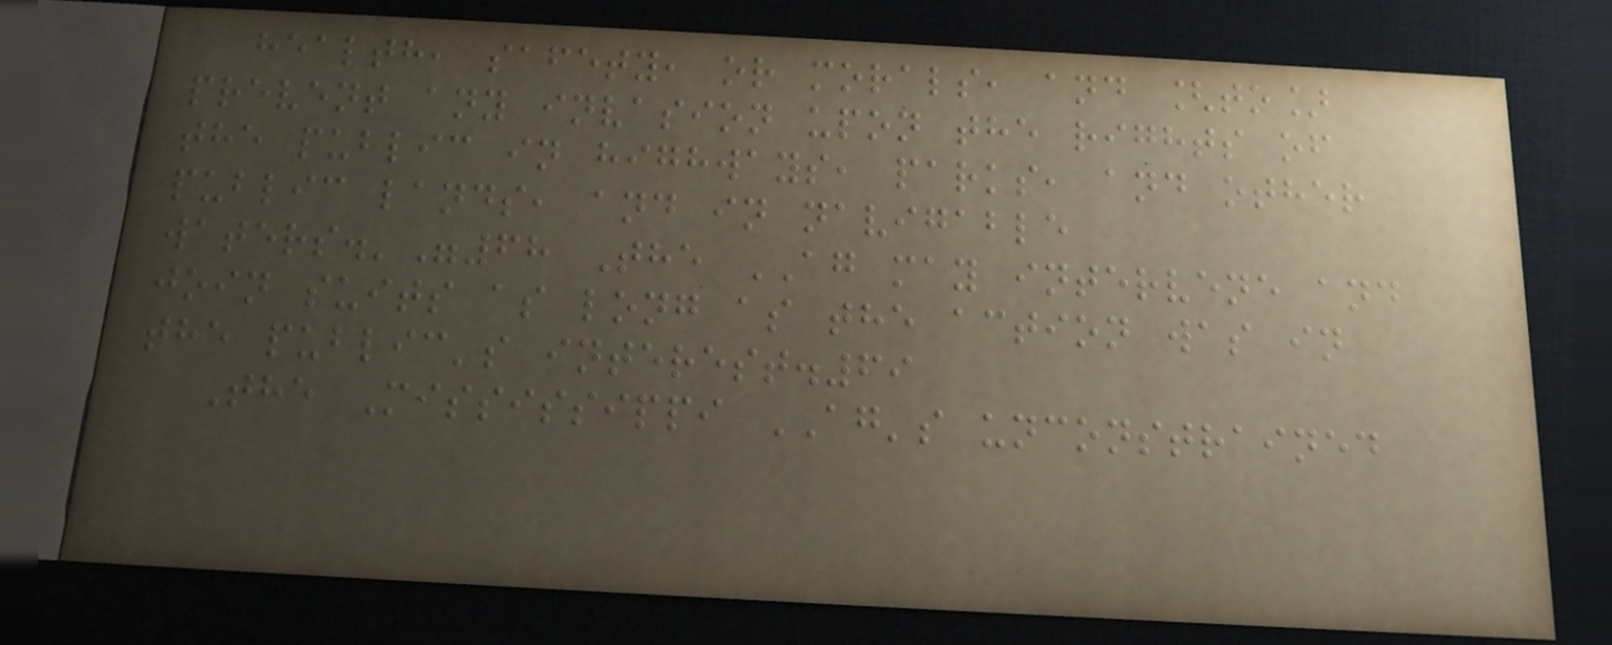health, safety, or morals, and [to]
prevent any invasion upon the rights of
the public in highways, parks, and other
public lands, and in navigable
waters.'"68 The AG may intervene and
join suits as long as the action was in
the public's interest.69
The Mississippi AG's unconstrained
